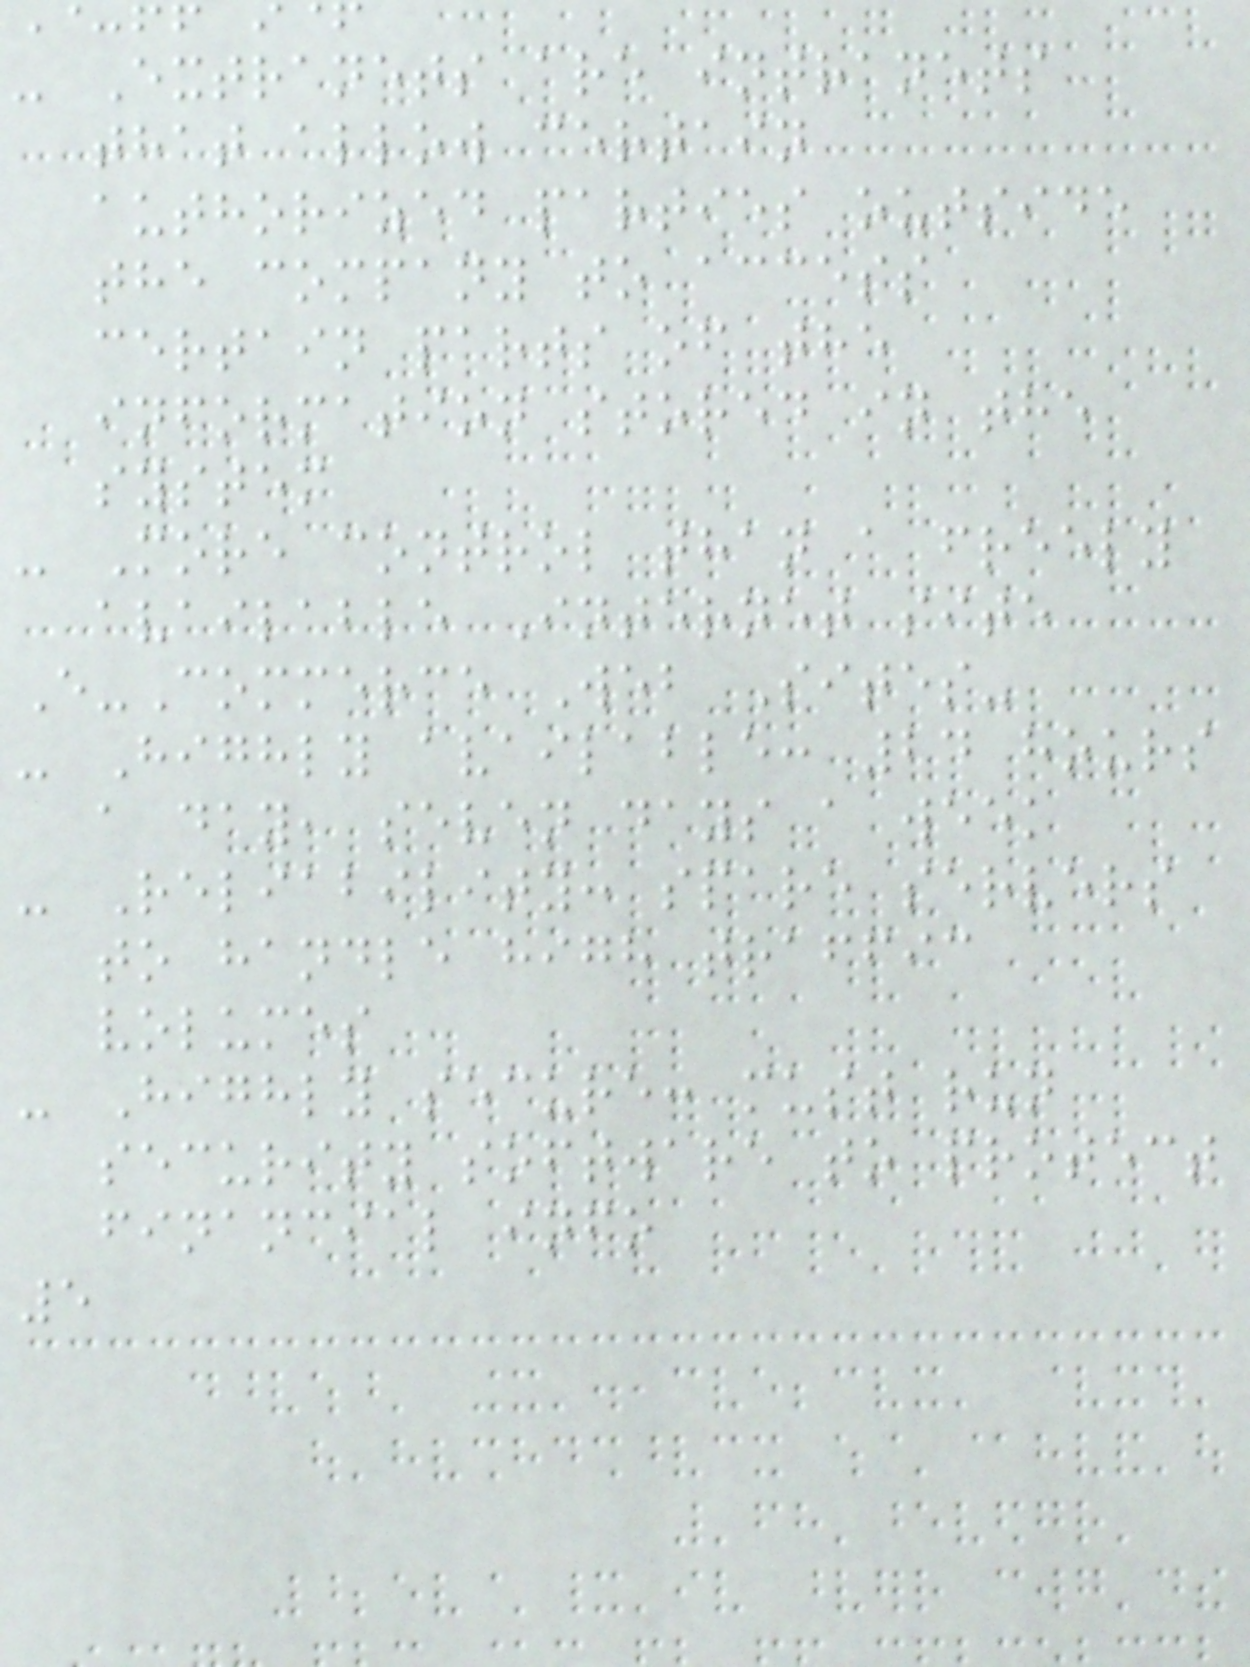- Extranets are intranets
that allow certain
authorized parties outside
the company to access
certain parts of the
information stored in the
system
- More control than a freely
available Internet site
E-Commerce Web Sites-
- Highly available: 24 hours
a day, seven days a week
- Reliability: spare servers
to handle high traffic
volumes
- Highly secure: must run
security software to protect
financial info
5
